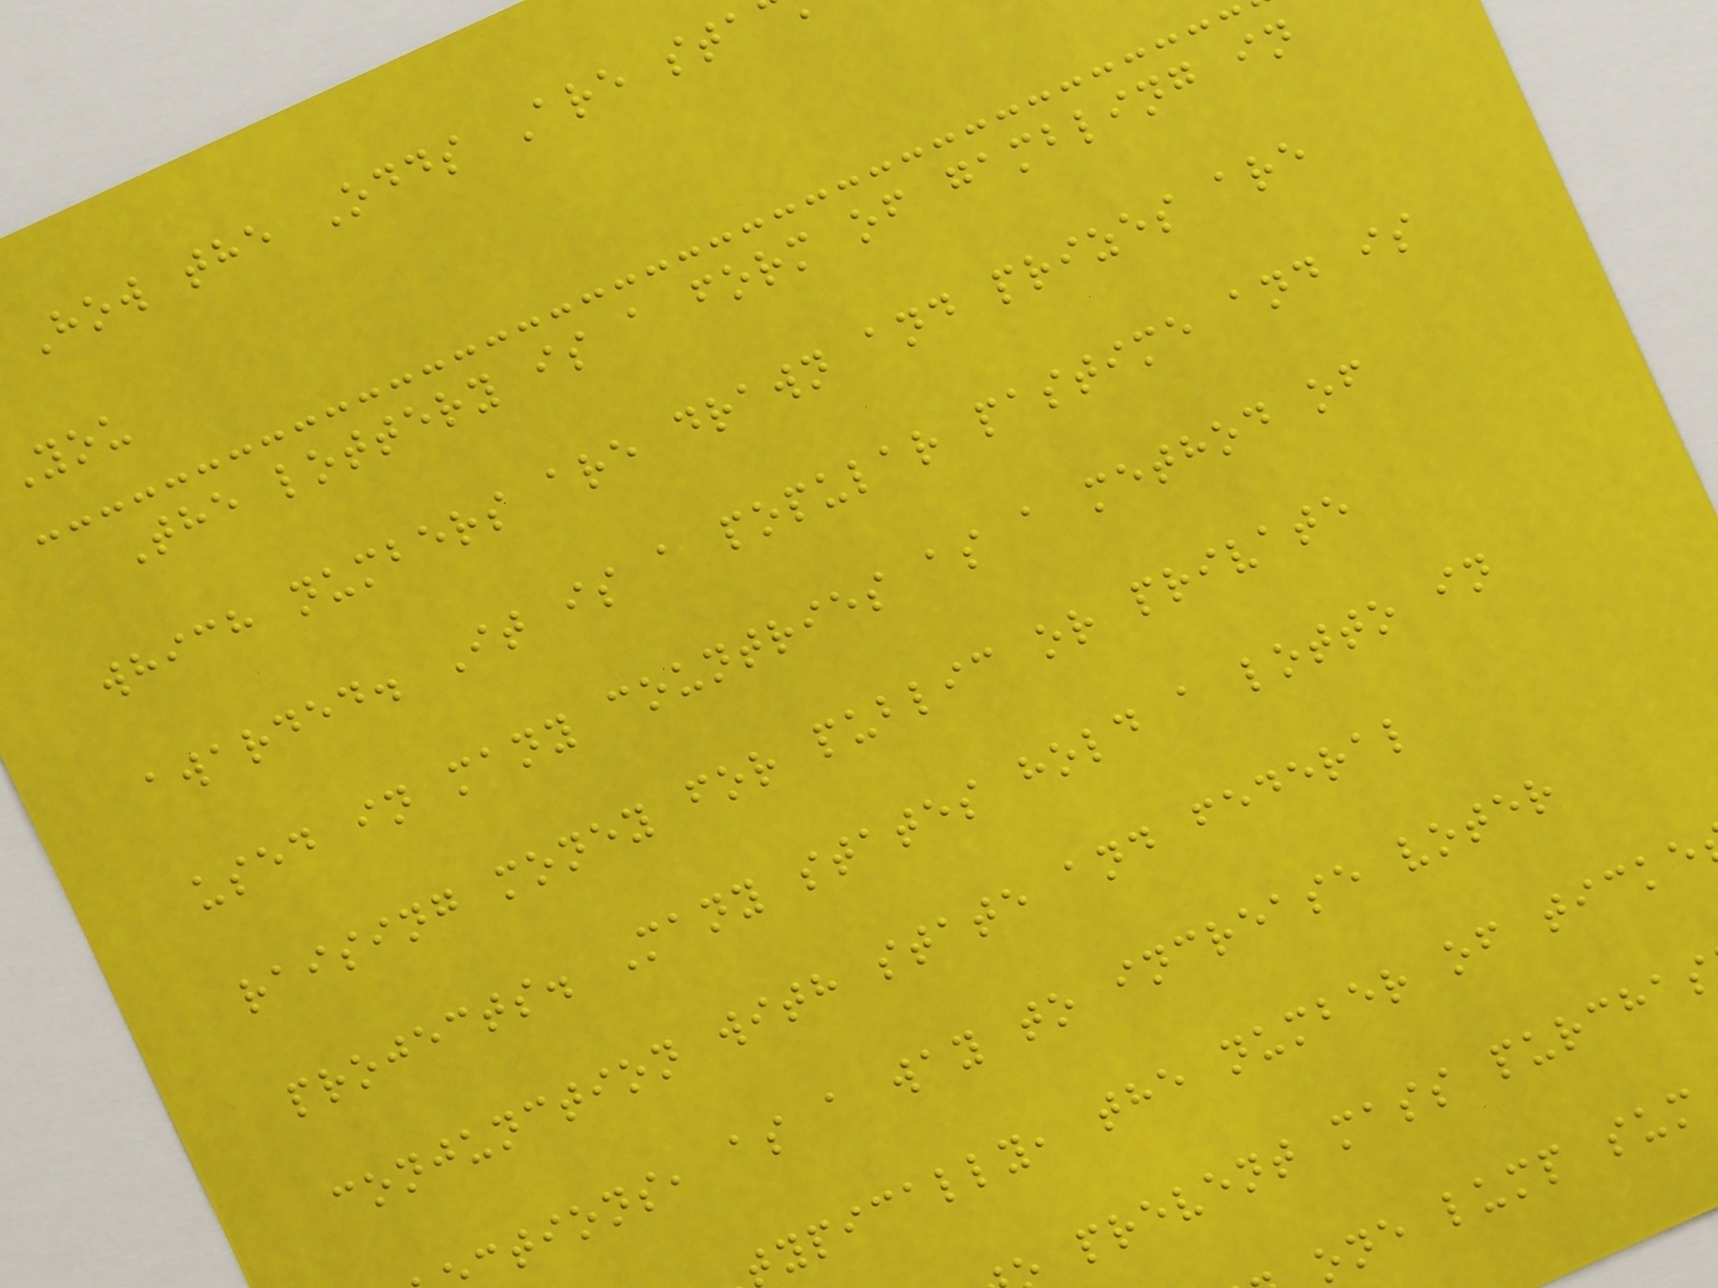How the Odds Are sta
You
The lottery is a form of gambling in
which numbers are drawn and prizes are
awarded. It is a popular pastime and is
used in many countries as a method of
raising money for public or private
projects. Many states hold a lotto in
conjunction with state and federal
ctions, as a way to increase voter
ypically, the number of ticke
prevent mass purchas
one lump sum
